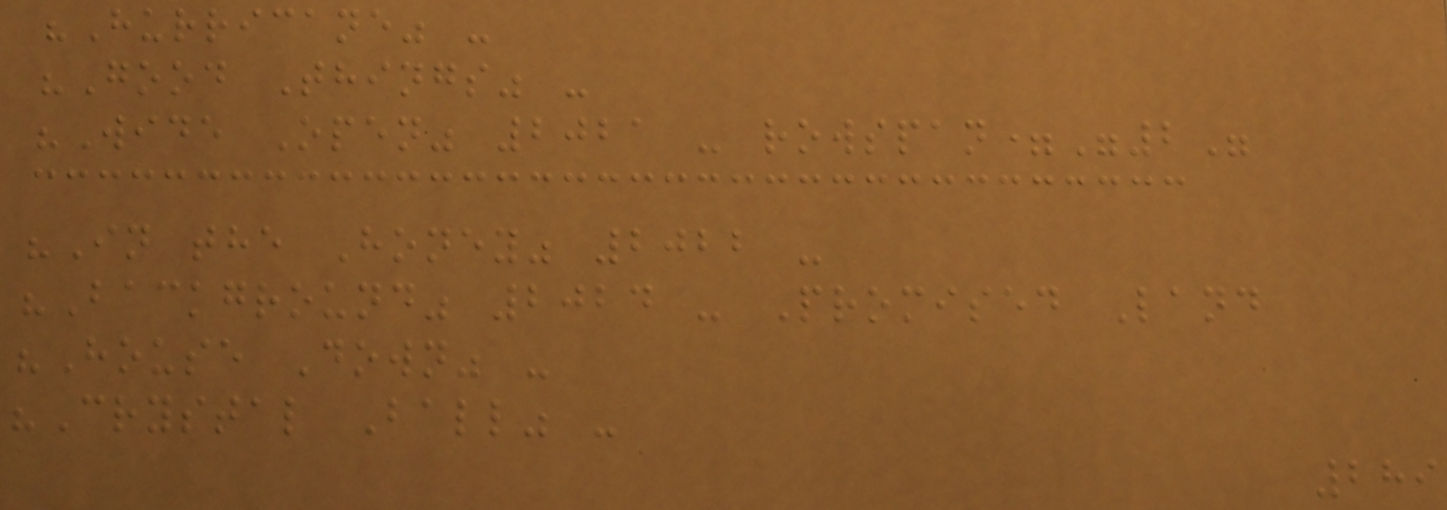"Hurricane" -
"Good Things" -
"Wide Open" 2021 - rowspan="2"
"In the Honey" 2022 -
"Background" 2024 - Promised Land
"House Down" -
"Crystal Ball" -
289
